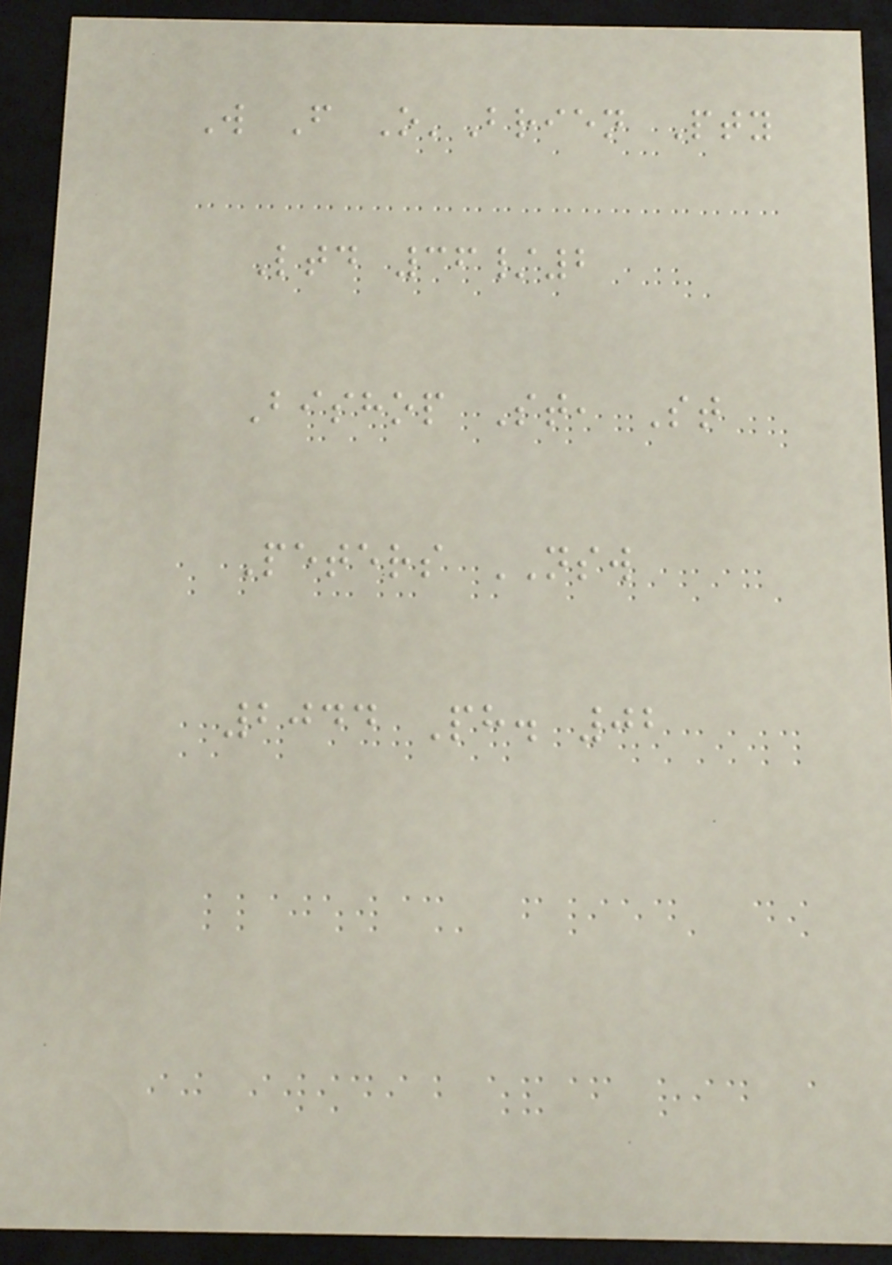W F O'Brien Pty
Ltd 36/2
Bishop St, St
Peters NSW
2044 Ph. 02
